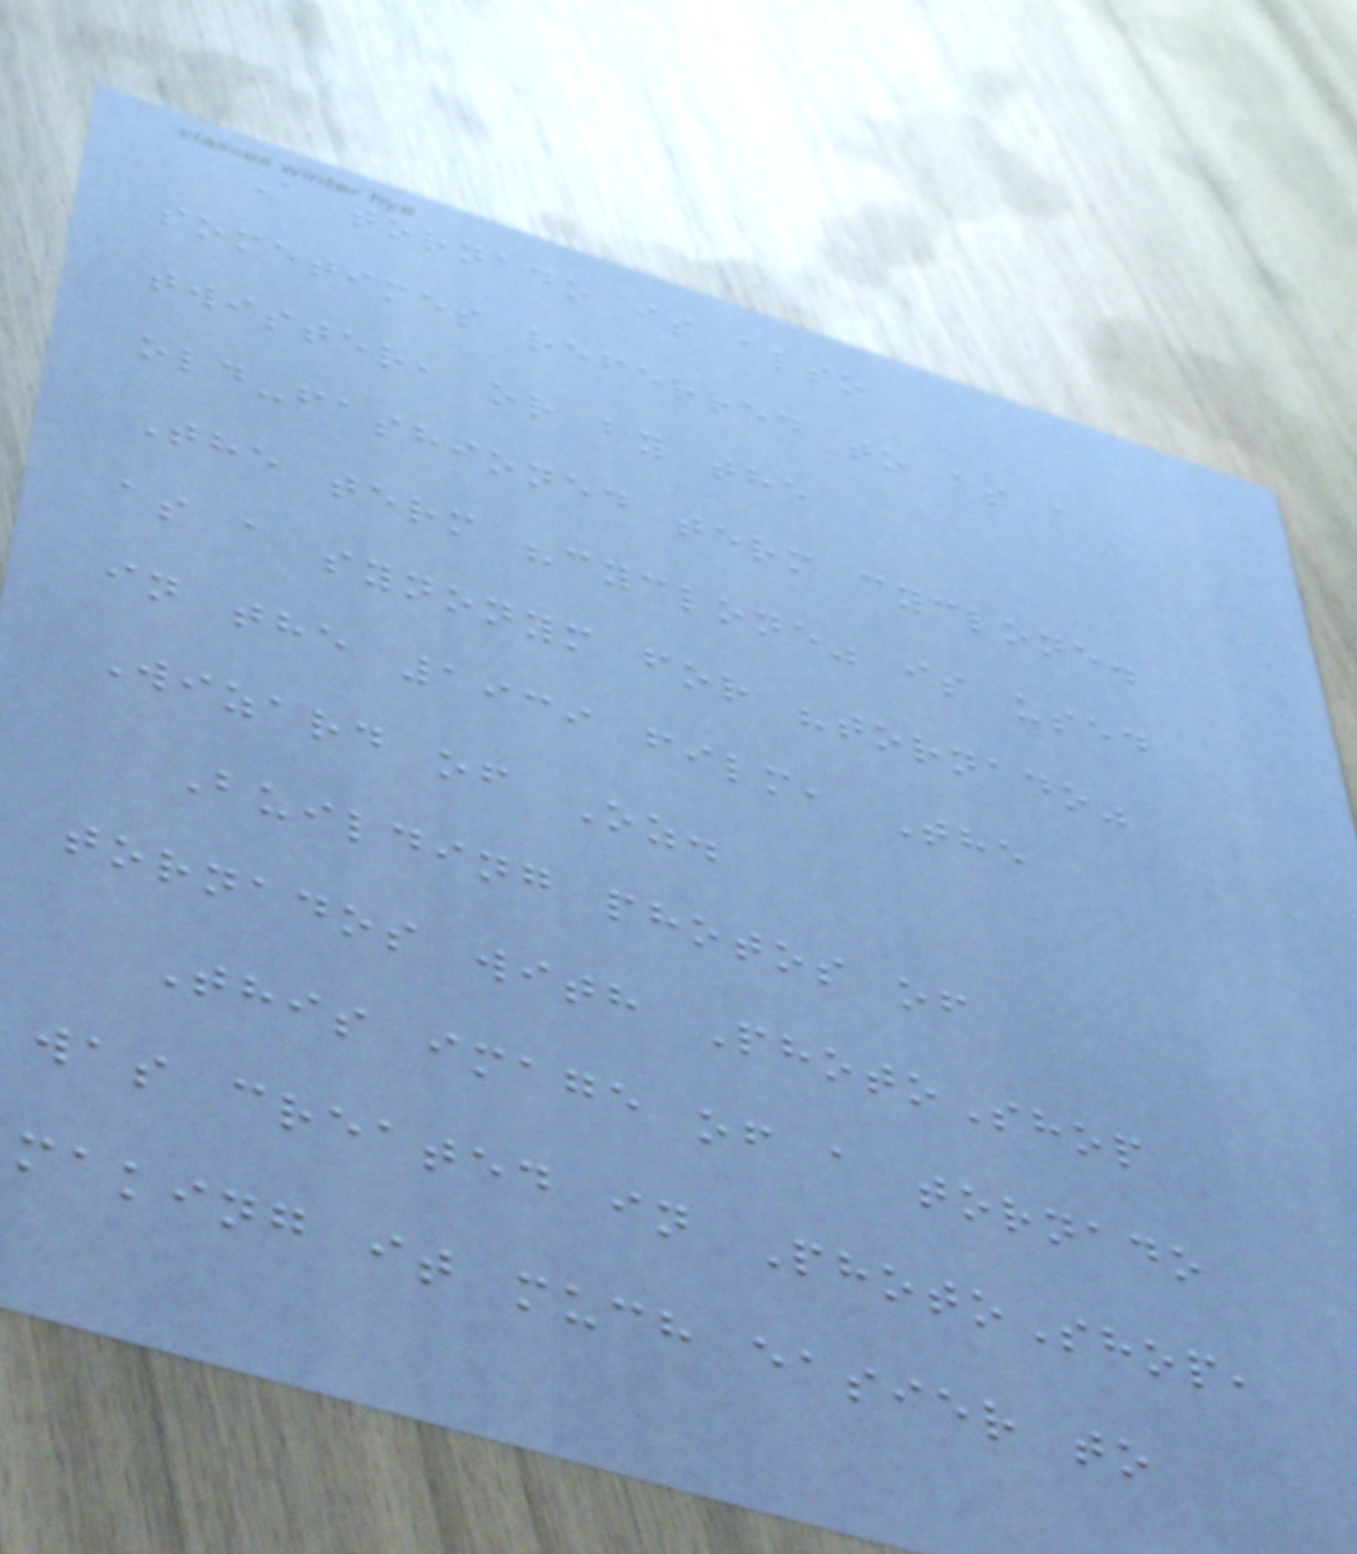A tornado is also
sometimes referred to as a
twister, or by the
old-fashioned term cyclone.
The term "cyclone" is used
as a synonym for "tornado"
in the 1939 film, The
Wizard of Oz.
Building photos of
tornados with PhotoShop
This image of a tornado
was created in PhotoShop,
making it much easier to
